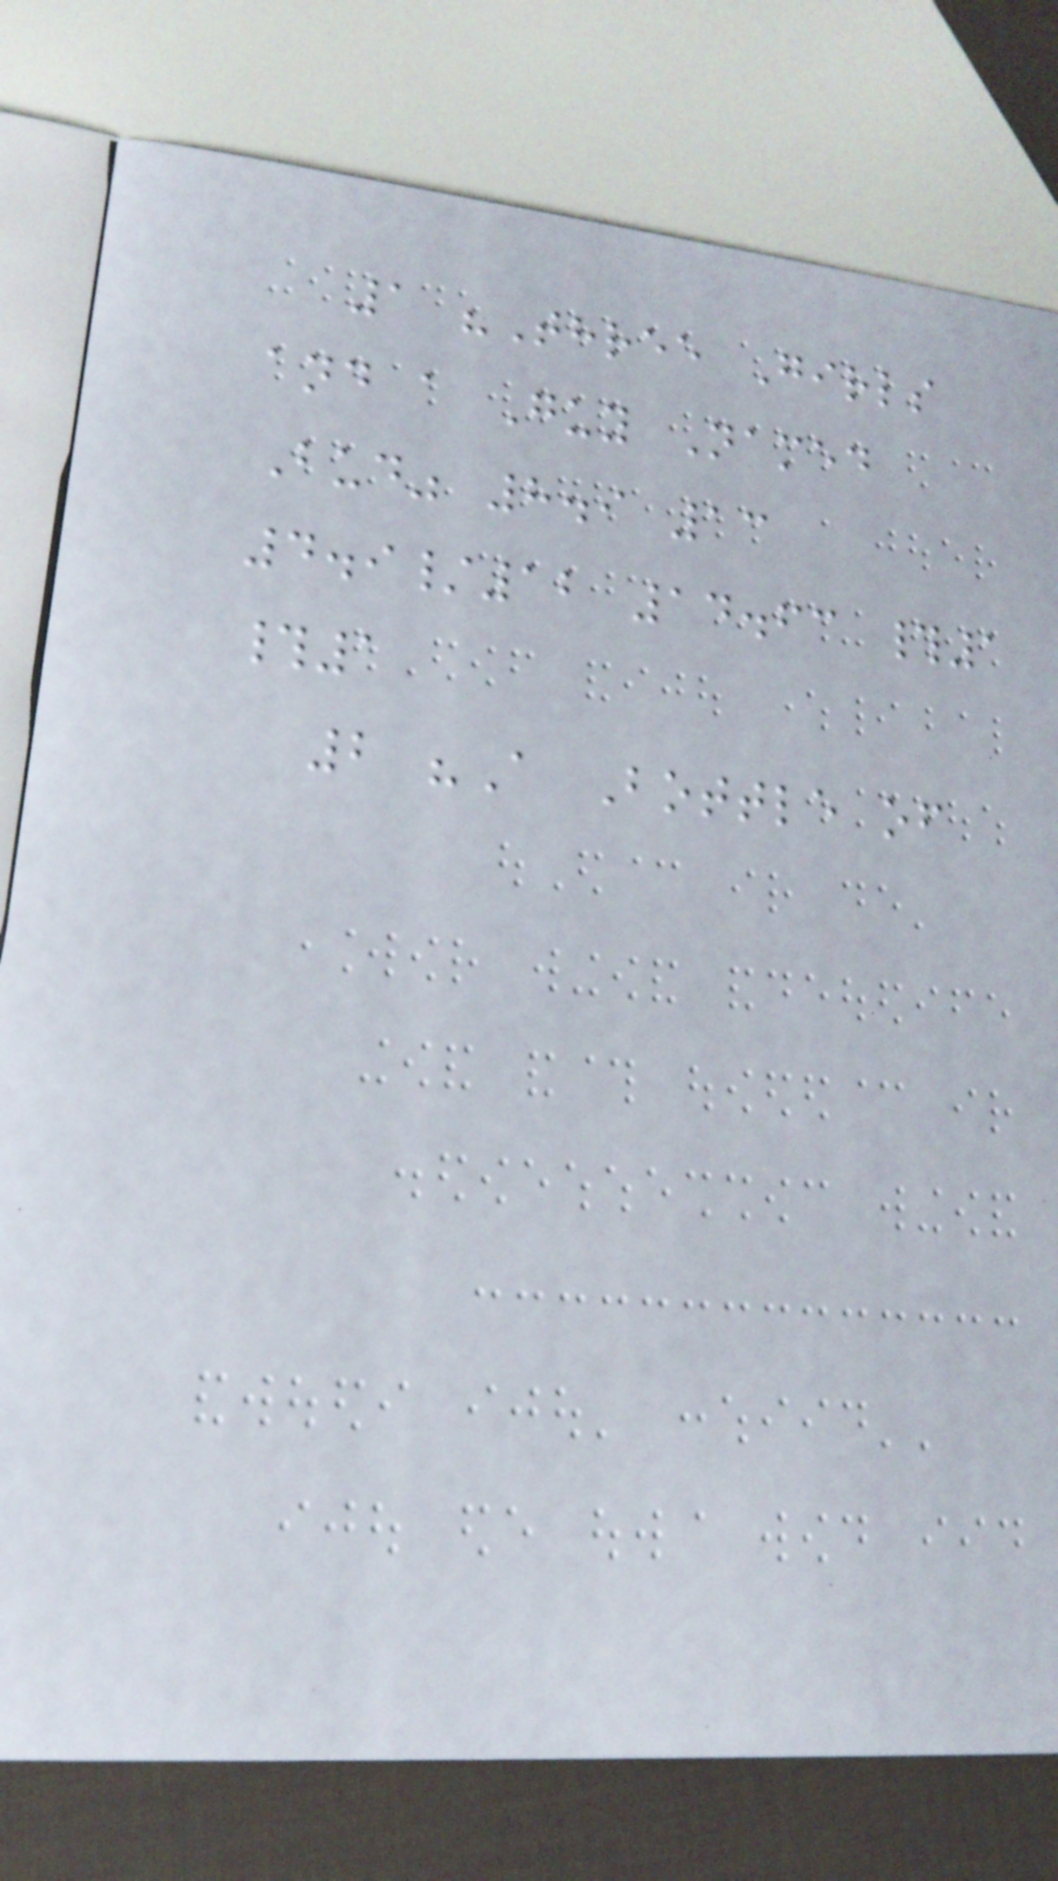1 "Three Girls
and a Guy Named
Bud" 8.9 13
4.9/12 14.63 #1
#1
2 "A Bottle of
